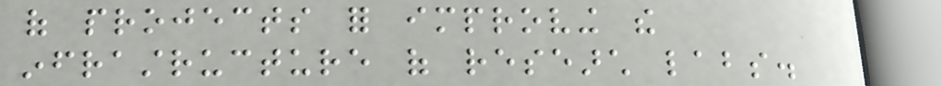of projects for improving the
infrastructure of research labs.
